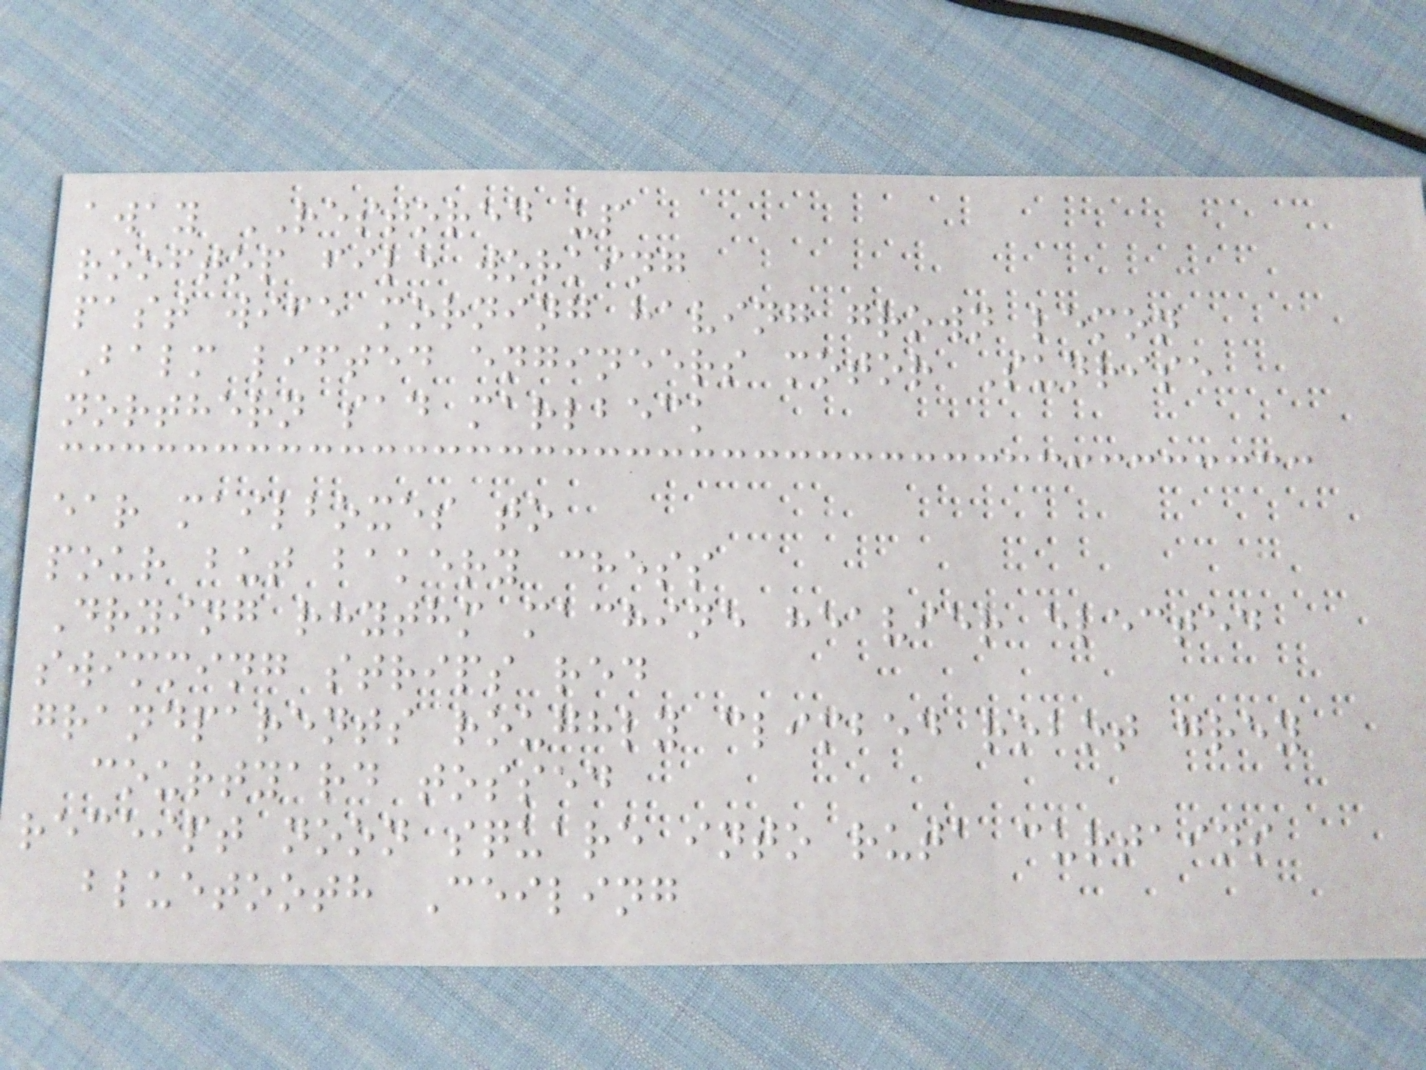away RESTORED up
rooftop file working
past wife morning having grown lemon
Balm lifted engineers motor Sunrise
northern sad marlbeck
ear mailboxes to
pour but bakery chess
Drying rhythm machine heavier elected
swimming strips red
grandparents roughly climbed robot grey
courtyard tossed
receipt noon square into ruta curtains
bluetooth Ceiling
